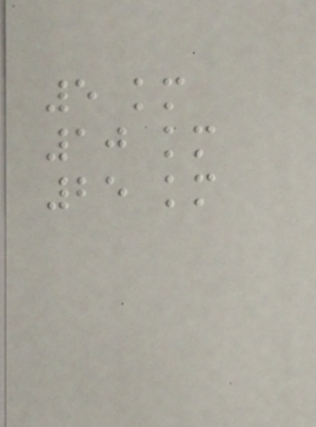5 km
10 km
25 km
